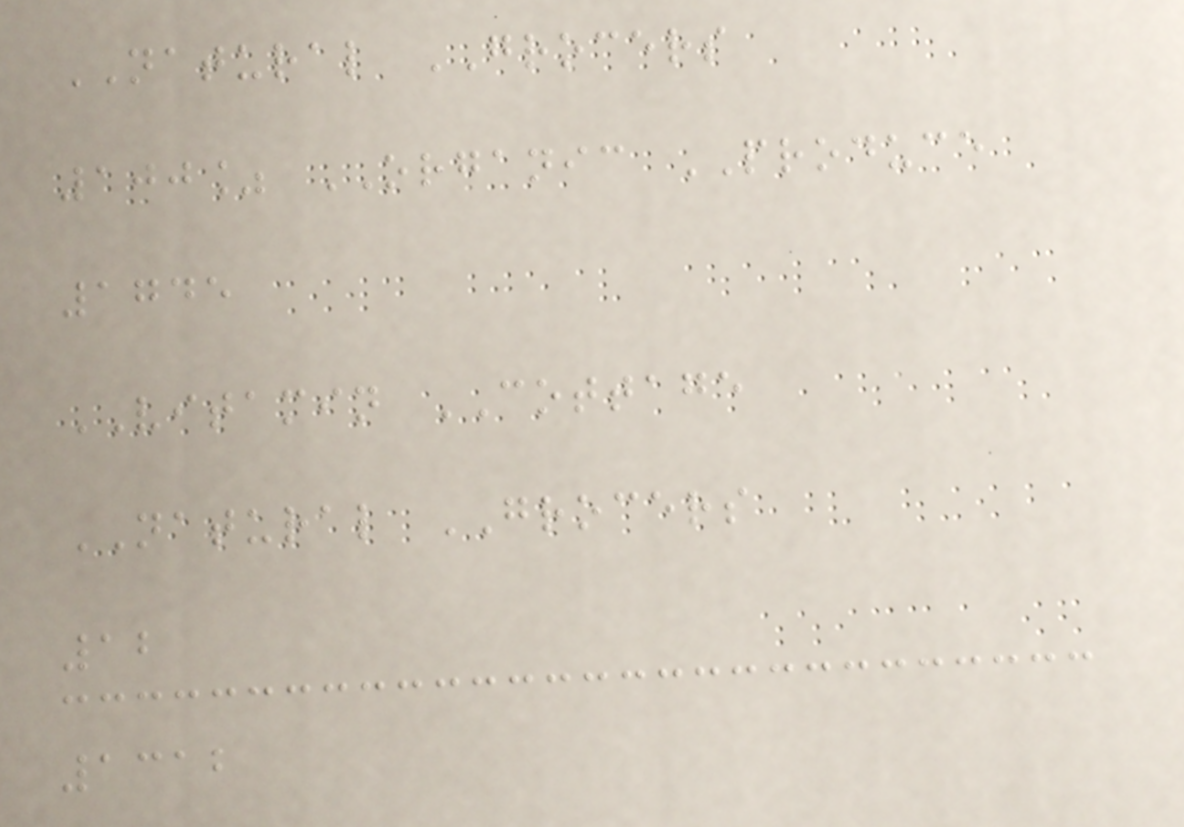NATURAL GROCERS
100% ORGANIC PRODUCE
1745
VITAMIN COTTAGE
NATURAL GROCERS
12
1312
